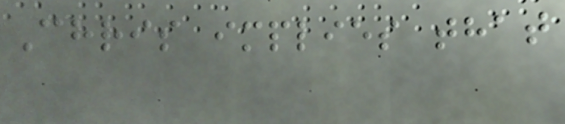Chris implies that
